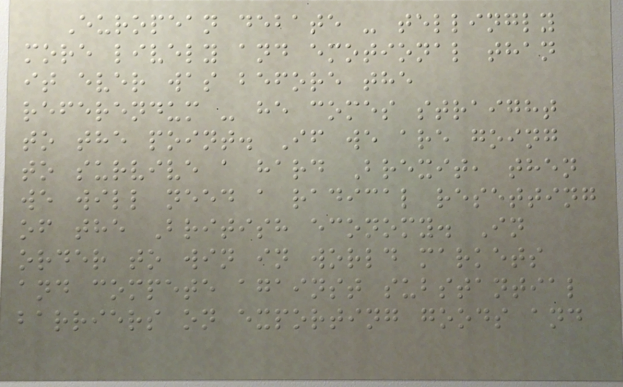European debate - tellingly
more lively and emotional than
it ever was before the
referendum - he comes straight
to the point. If we are going
to survive a hard Brexit, then
we will need a radical resetting
of the British economy. In
order to win in world markets
and compete against substantial
barriers on exporting goods and
